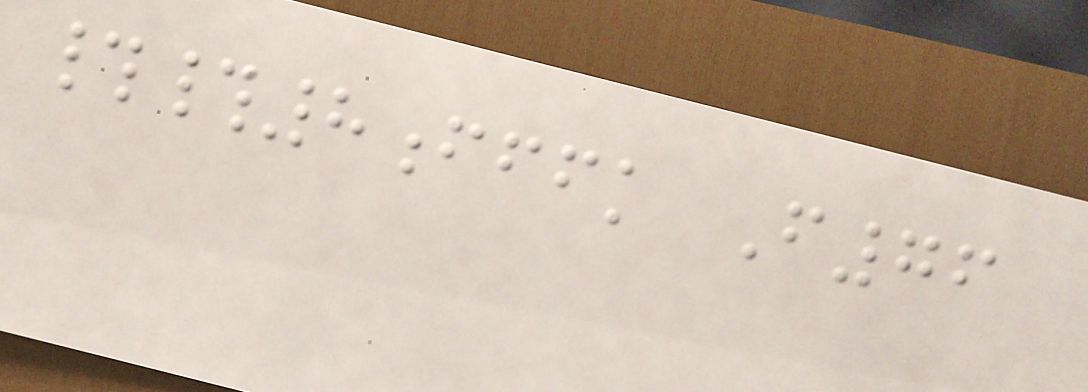##8fffk F76
